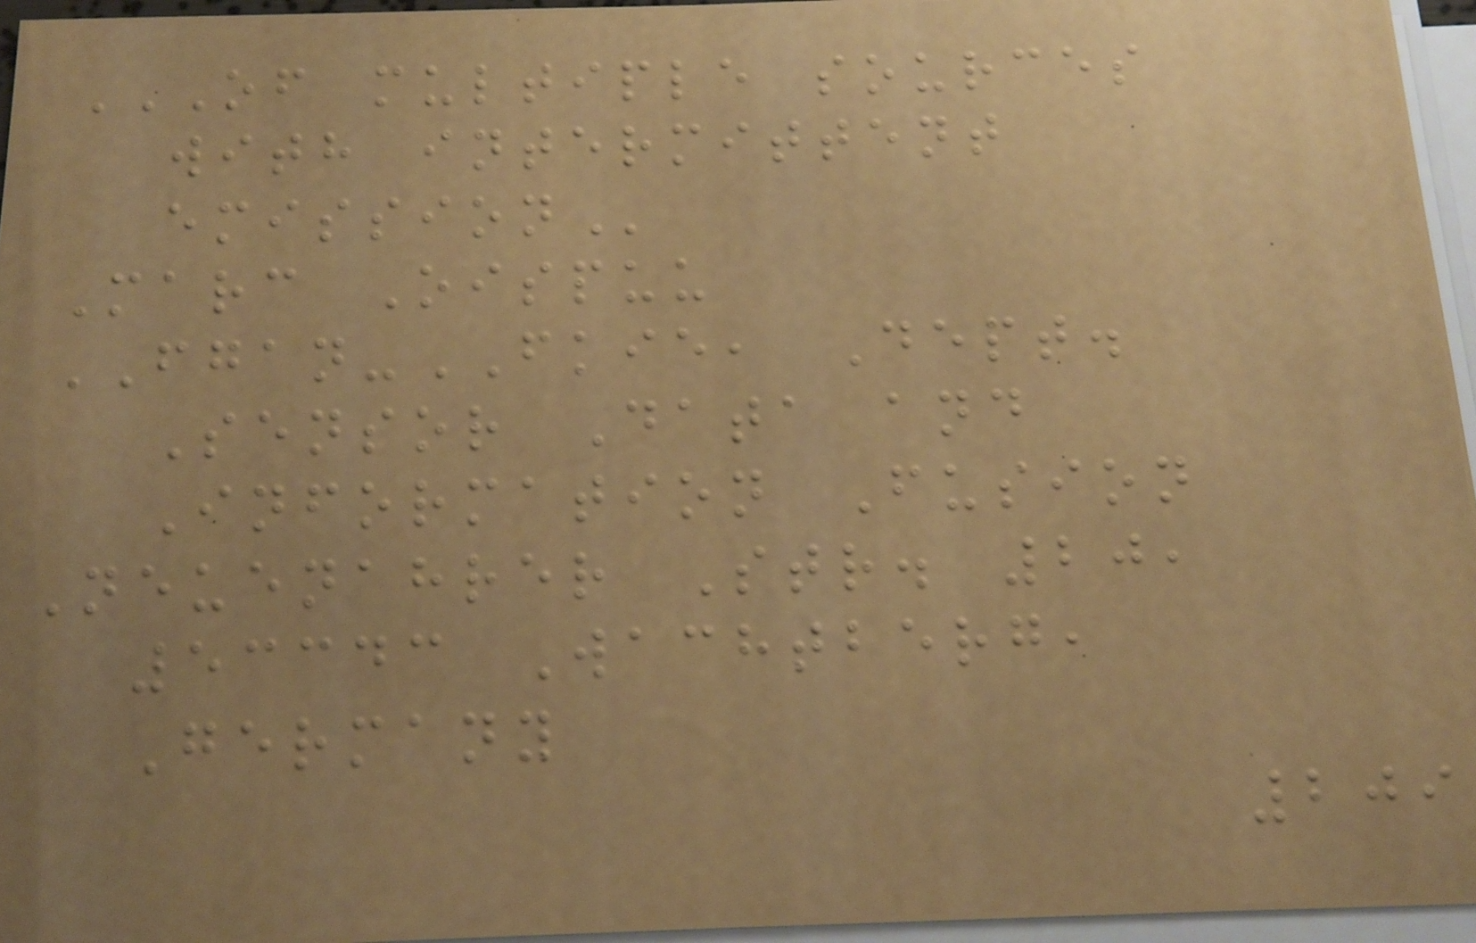OF MULTIPLE SOURCES
WITH INTERMITTENT
EMISSION
Marc Oispuu
FGAN-FKIE, Dept.
Sensor Data and
Information Fusion
Neuenahrer Str. 20,
53343 Wachtberg,
Germany
209
